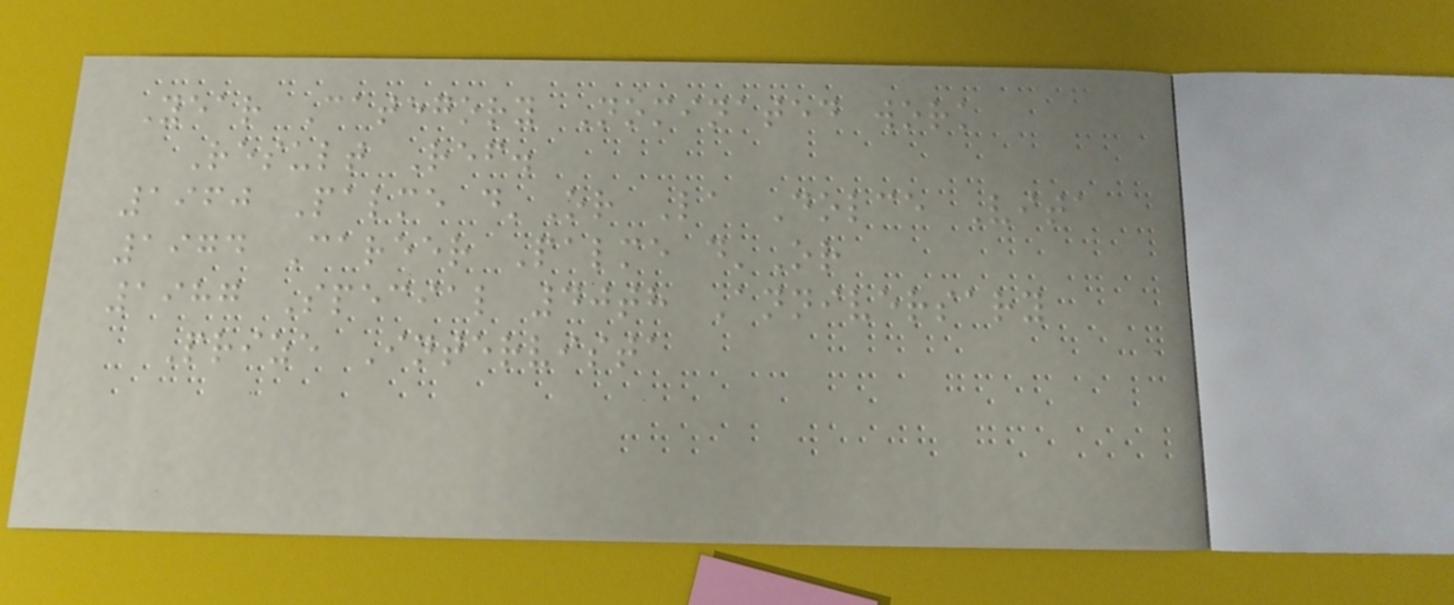Year Category Nominated work
Result Ref.
1960 Palme d'Or La Dolce Vita
1974 Career Palme d'Or
1987 Special 40th Anniversary
Prize Intervista
